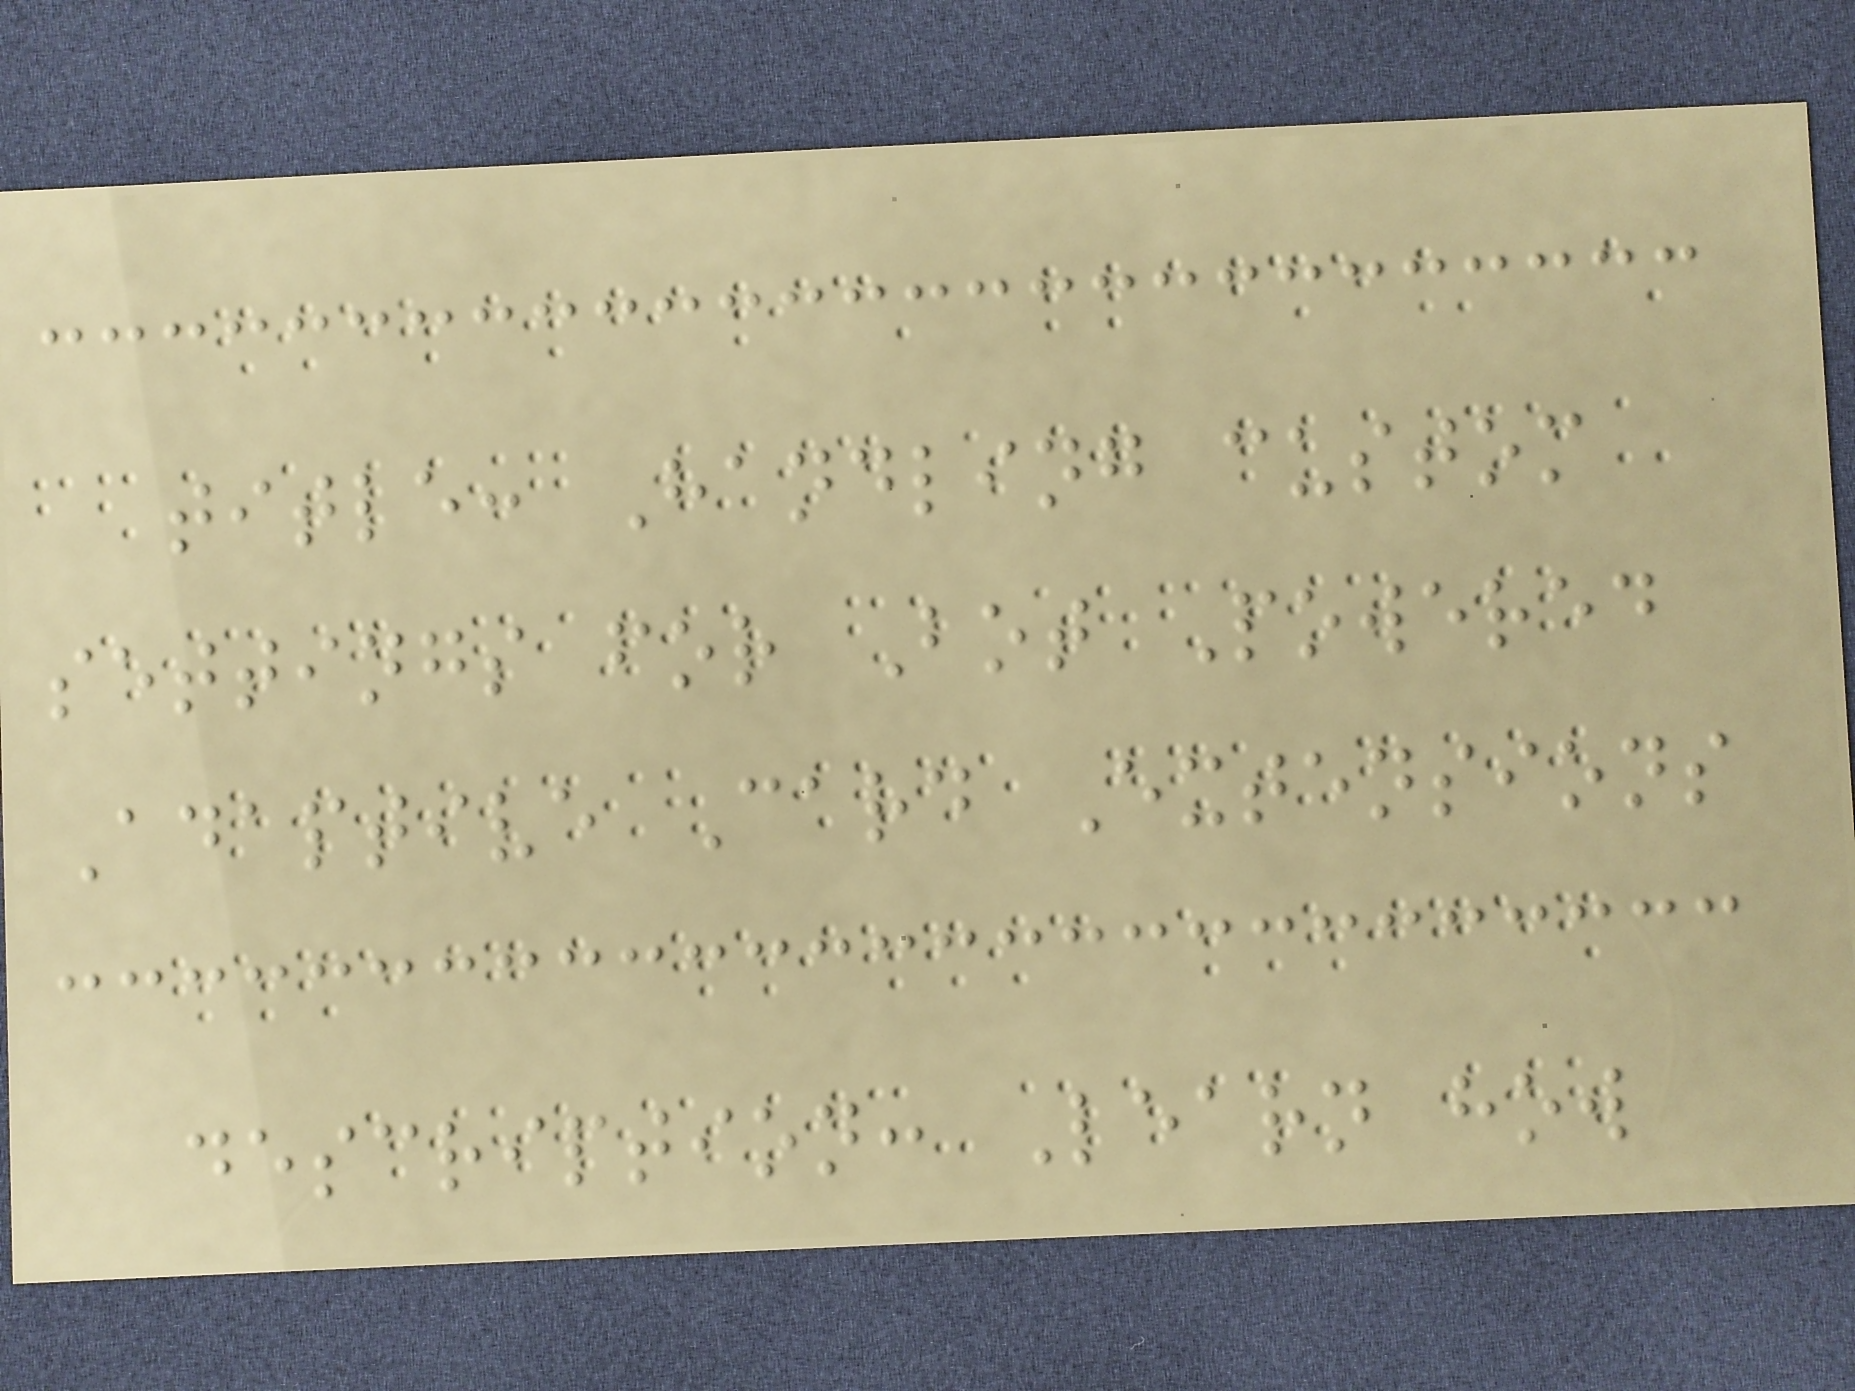title: Handling custom
settings for Bot Powered
Adaptive Card Extensions
description: Learn how
